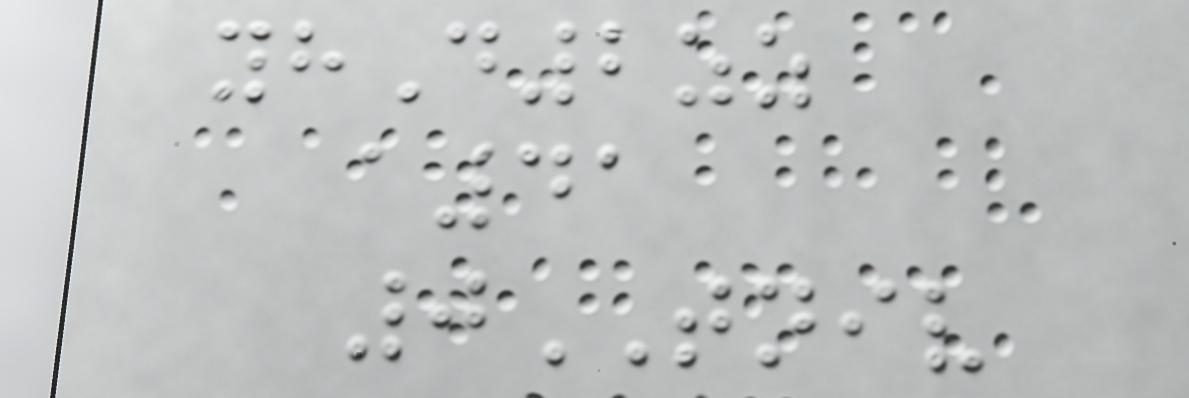yhD2zz
a41
0TNIV
